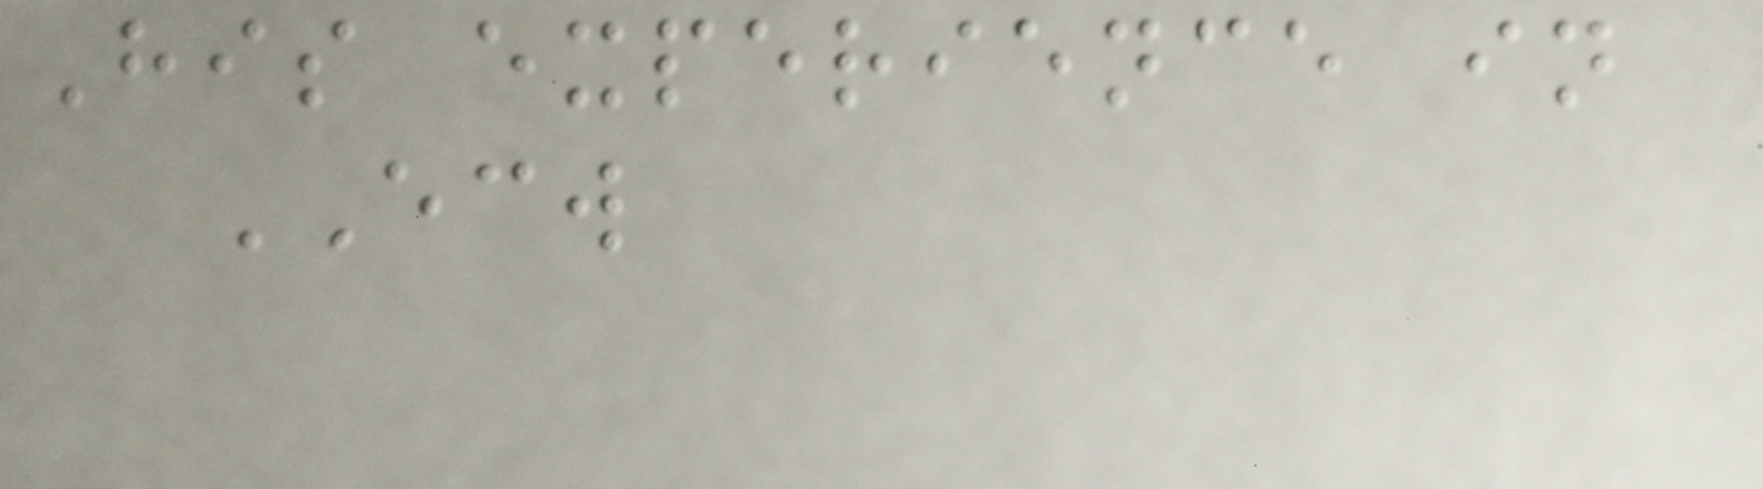His experience in
ECW
